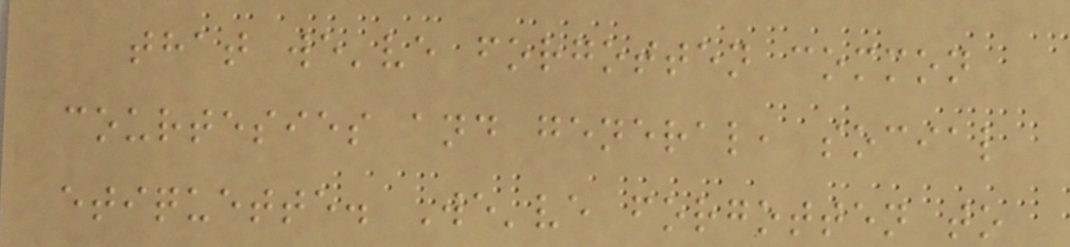that we've forgotten common
courtesies and general, social
etiquette. We've forgotten to
